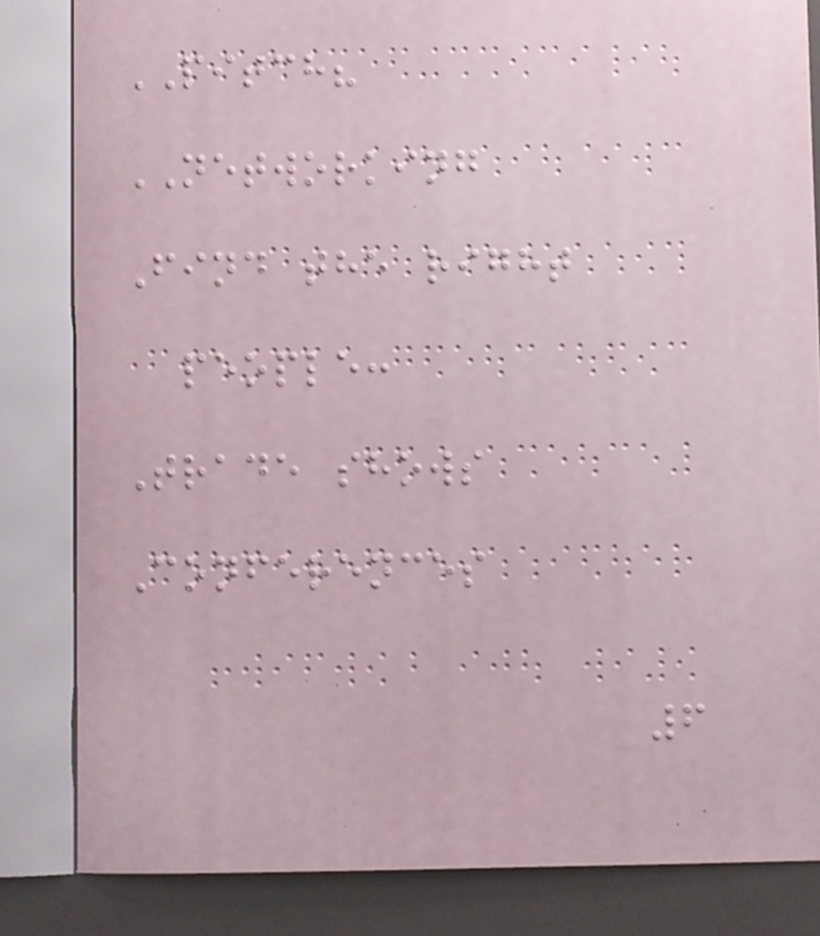PITCH?
NETWORKING
Find the right
people:
Trade shows
Conferences
6
